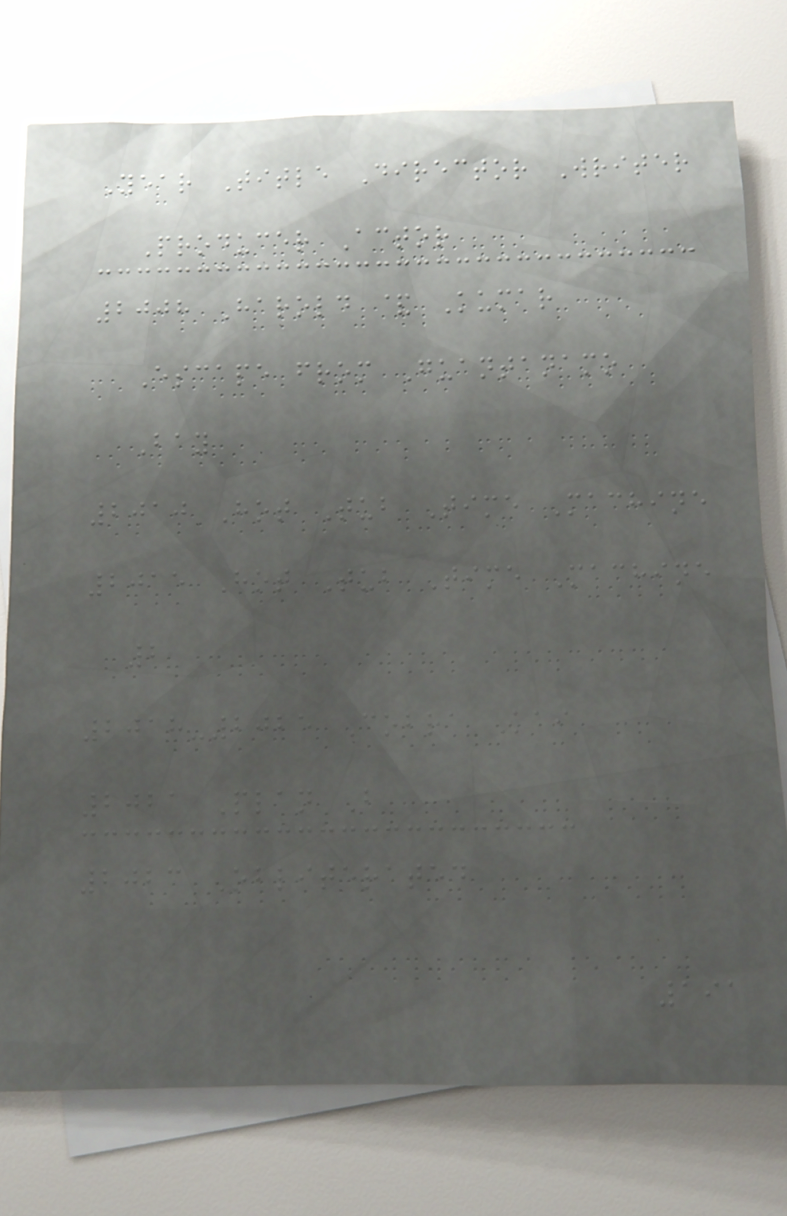Year Title Director Writer
Producer Actor
2008 Harold & Kumar
Escape from Guantanamo
Bay
2010 Hot Tub Time Machine
2015 Hot Tub Time Machine
2
2018-2025 Cobra Kai
2021 Plan B
2023 Obliterated
191
